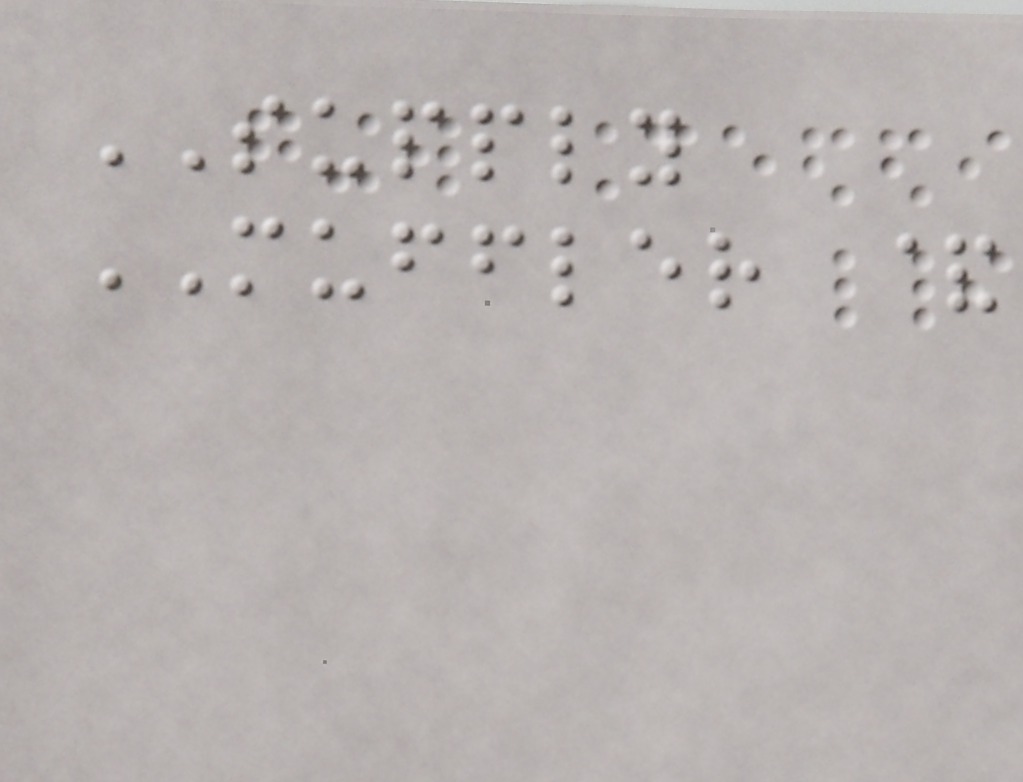SUPPLY
MUFFLER &
